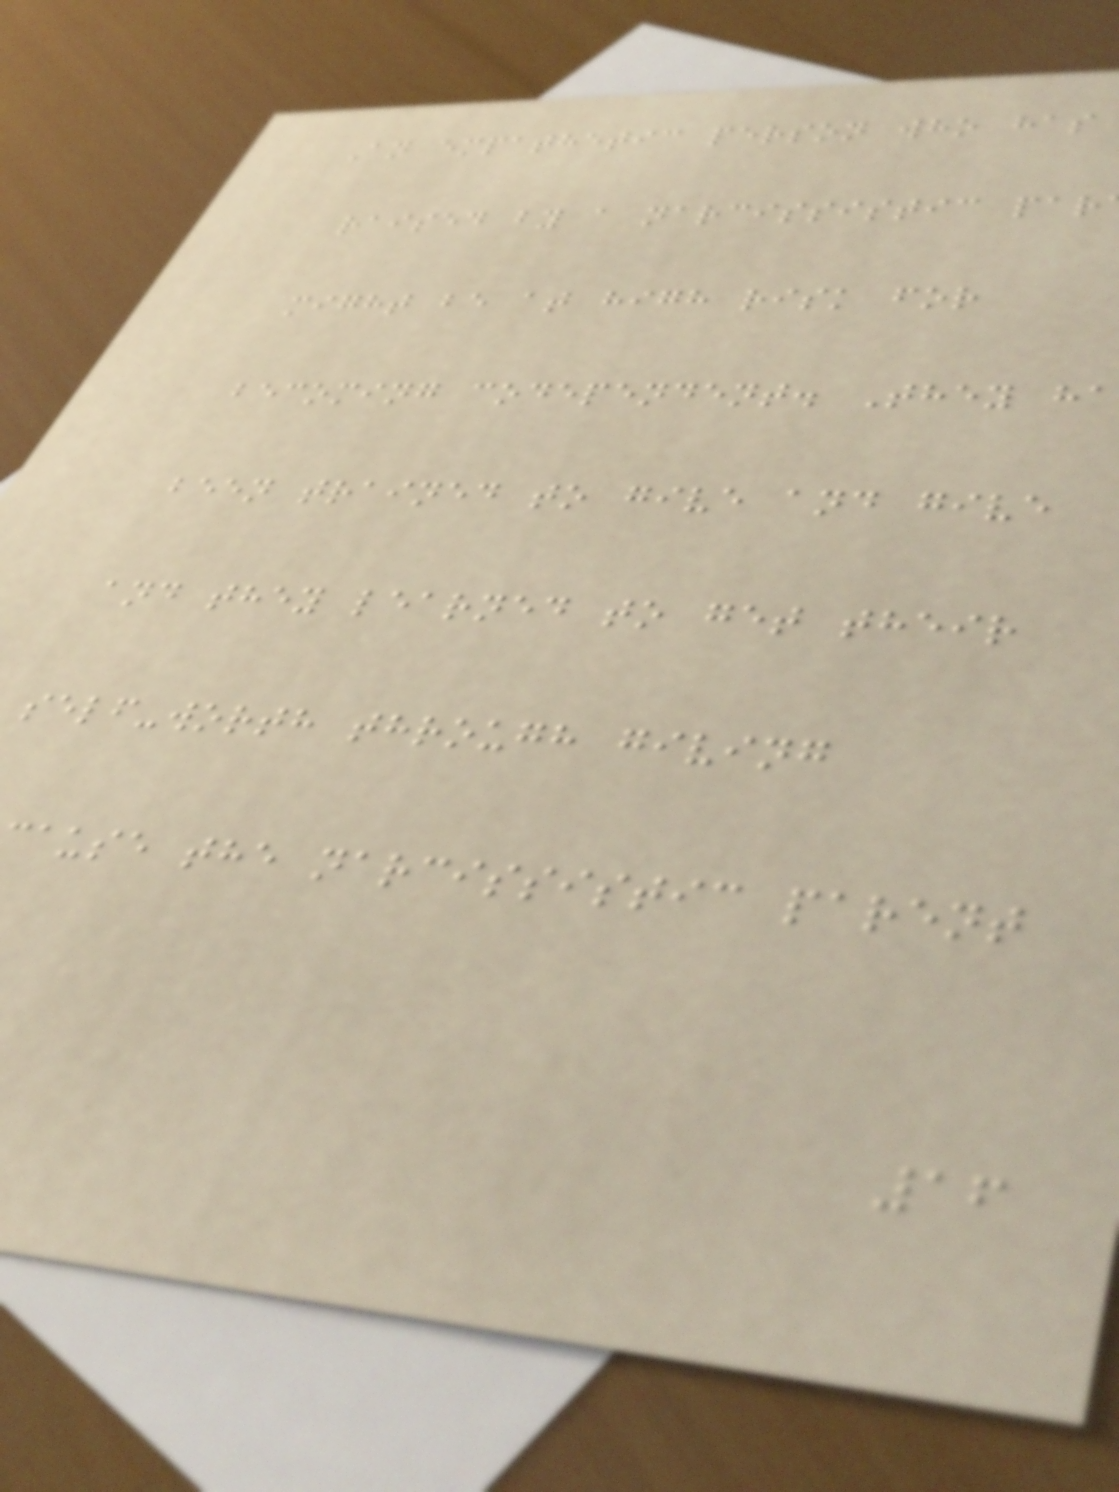An empathetic person who has
raised by a narcissistic par
might be at high risk for
becoming codependent. They ha
been trained to give and give
and they learned to get their
self-worth through giving
ause the narcissistic parent
16
